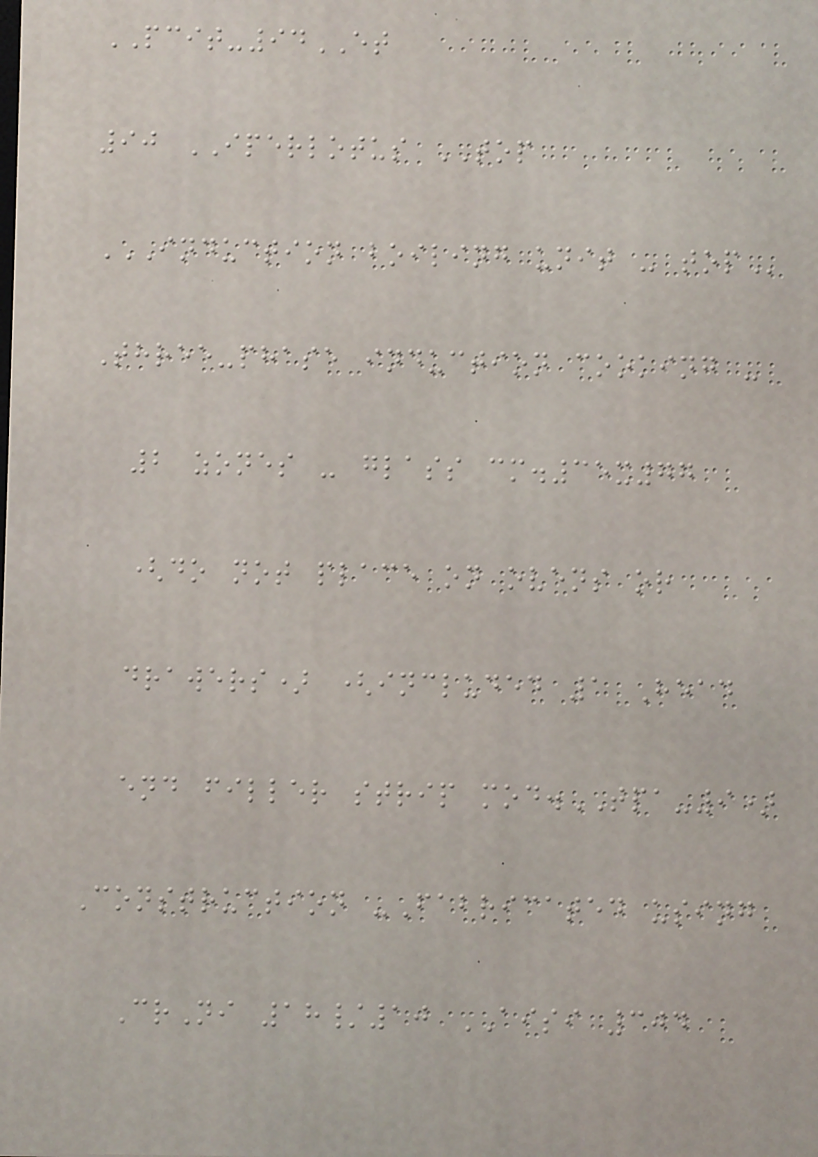PCIT-94ET
90 IPERLOTUS TOP
INDUCTION BOILING UNIT - TOP
Three-phase induction cooking -
2 zones - glass cm.35x77
(do not place on ovens or
drawers) (included 1 Head
end filler strip mod.TPA-9)
Construction -Fabricated using
CrNi 18/10 AISI 304
